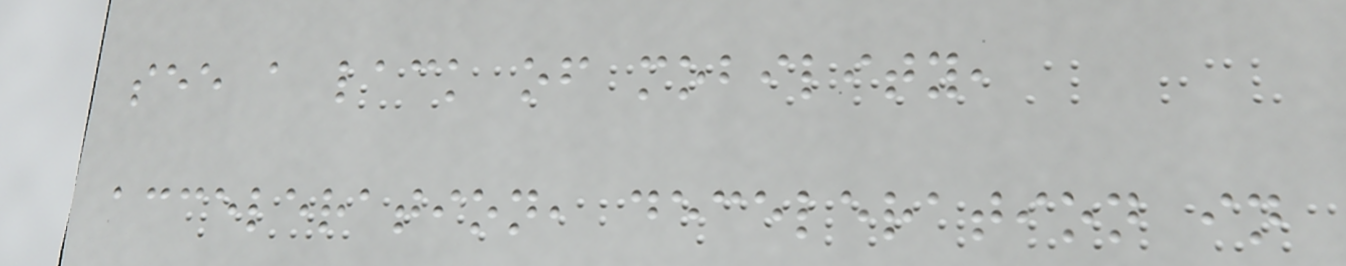see a lack of mobility,
acceleration, deceleration in
